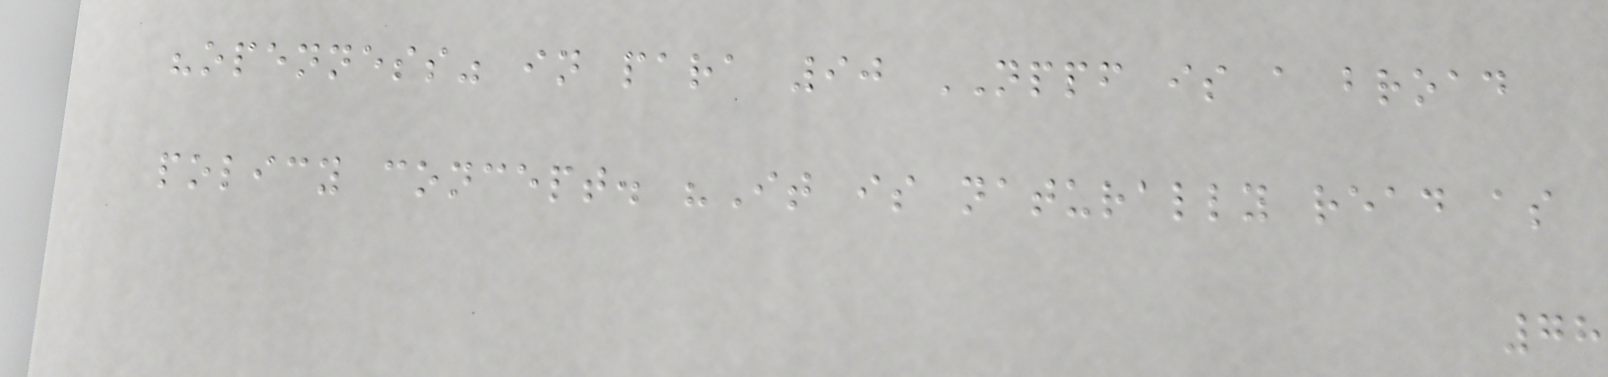"openness" in para 90 NPPF is a broad
policy concept. "It is naturally read as
78
